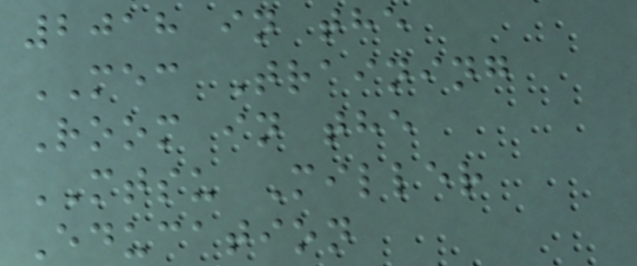2018 in the
MEC Training
Room in the
MTSU Miller
Education
